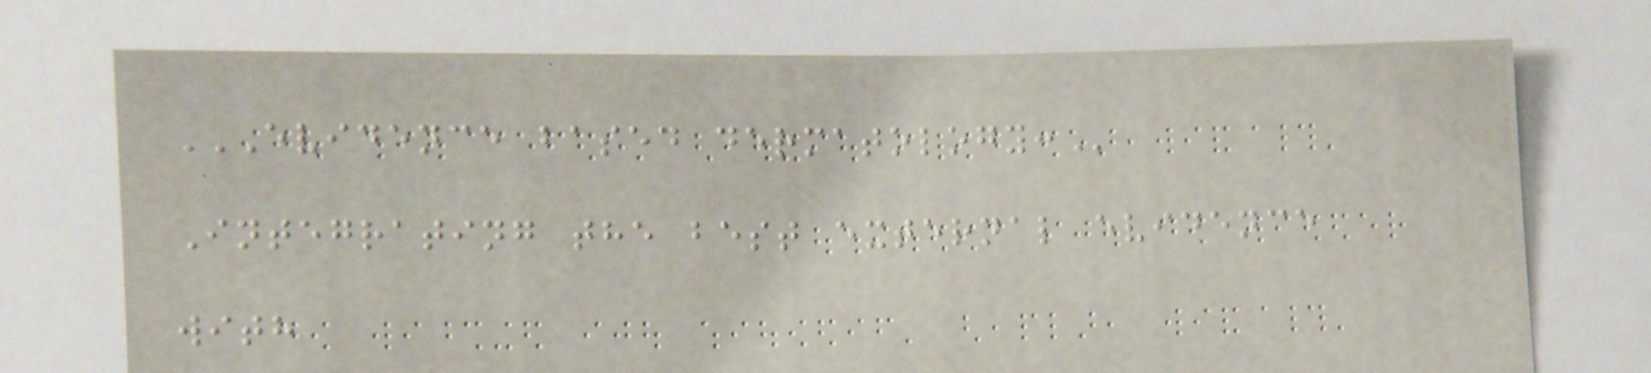EVIDENCE BASED DERMATOLOGY:
Integrating the best external evidence
with
